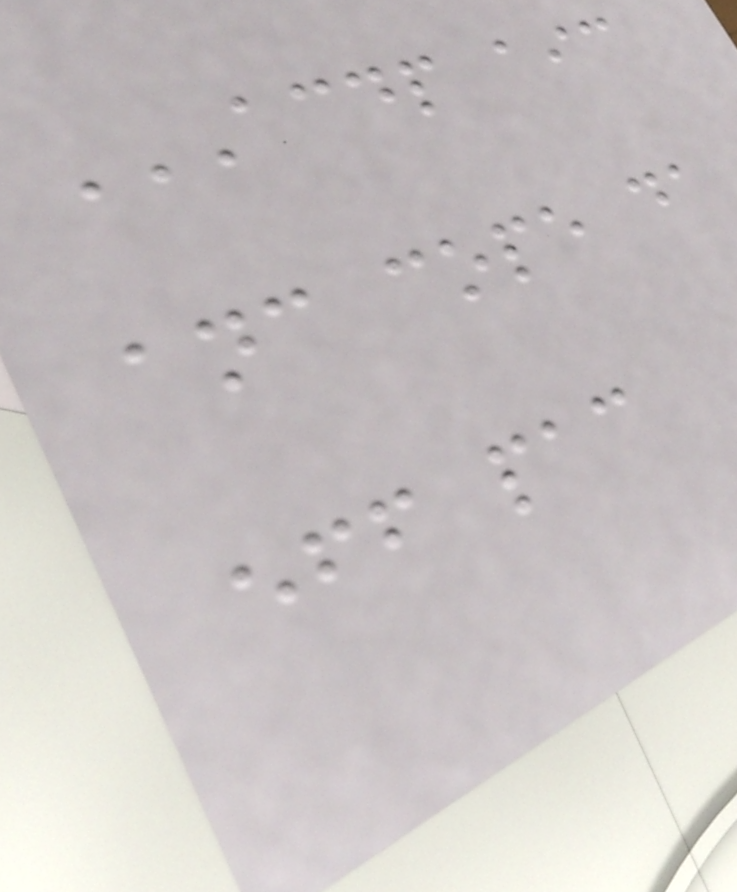ACDP AIC
ANC COPE DA
EFF PAC
